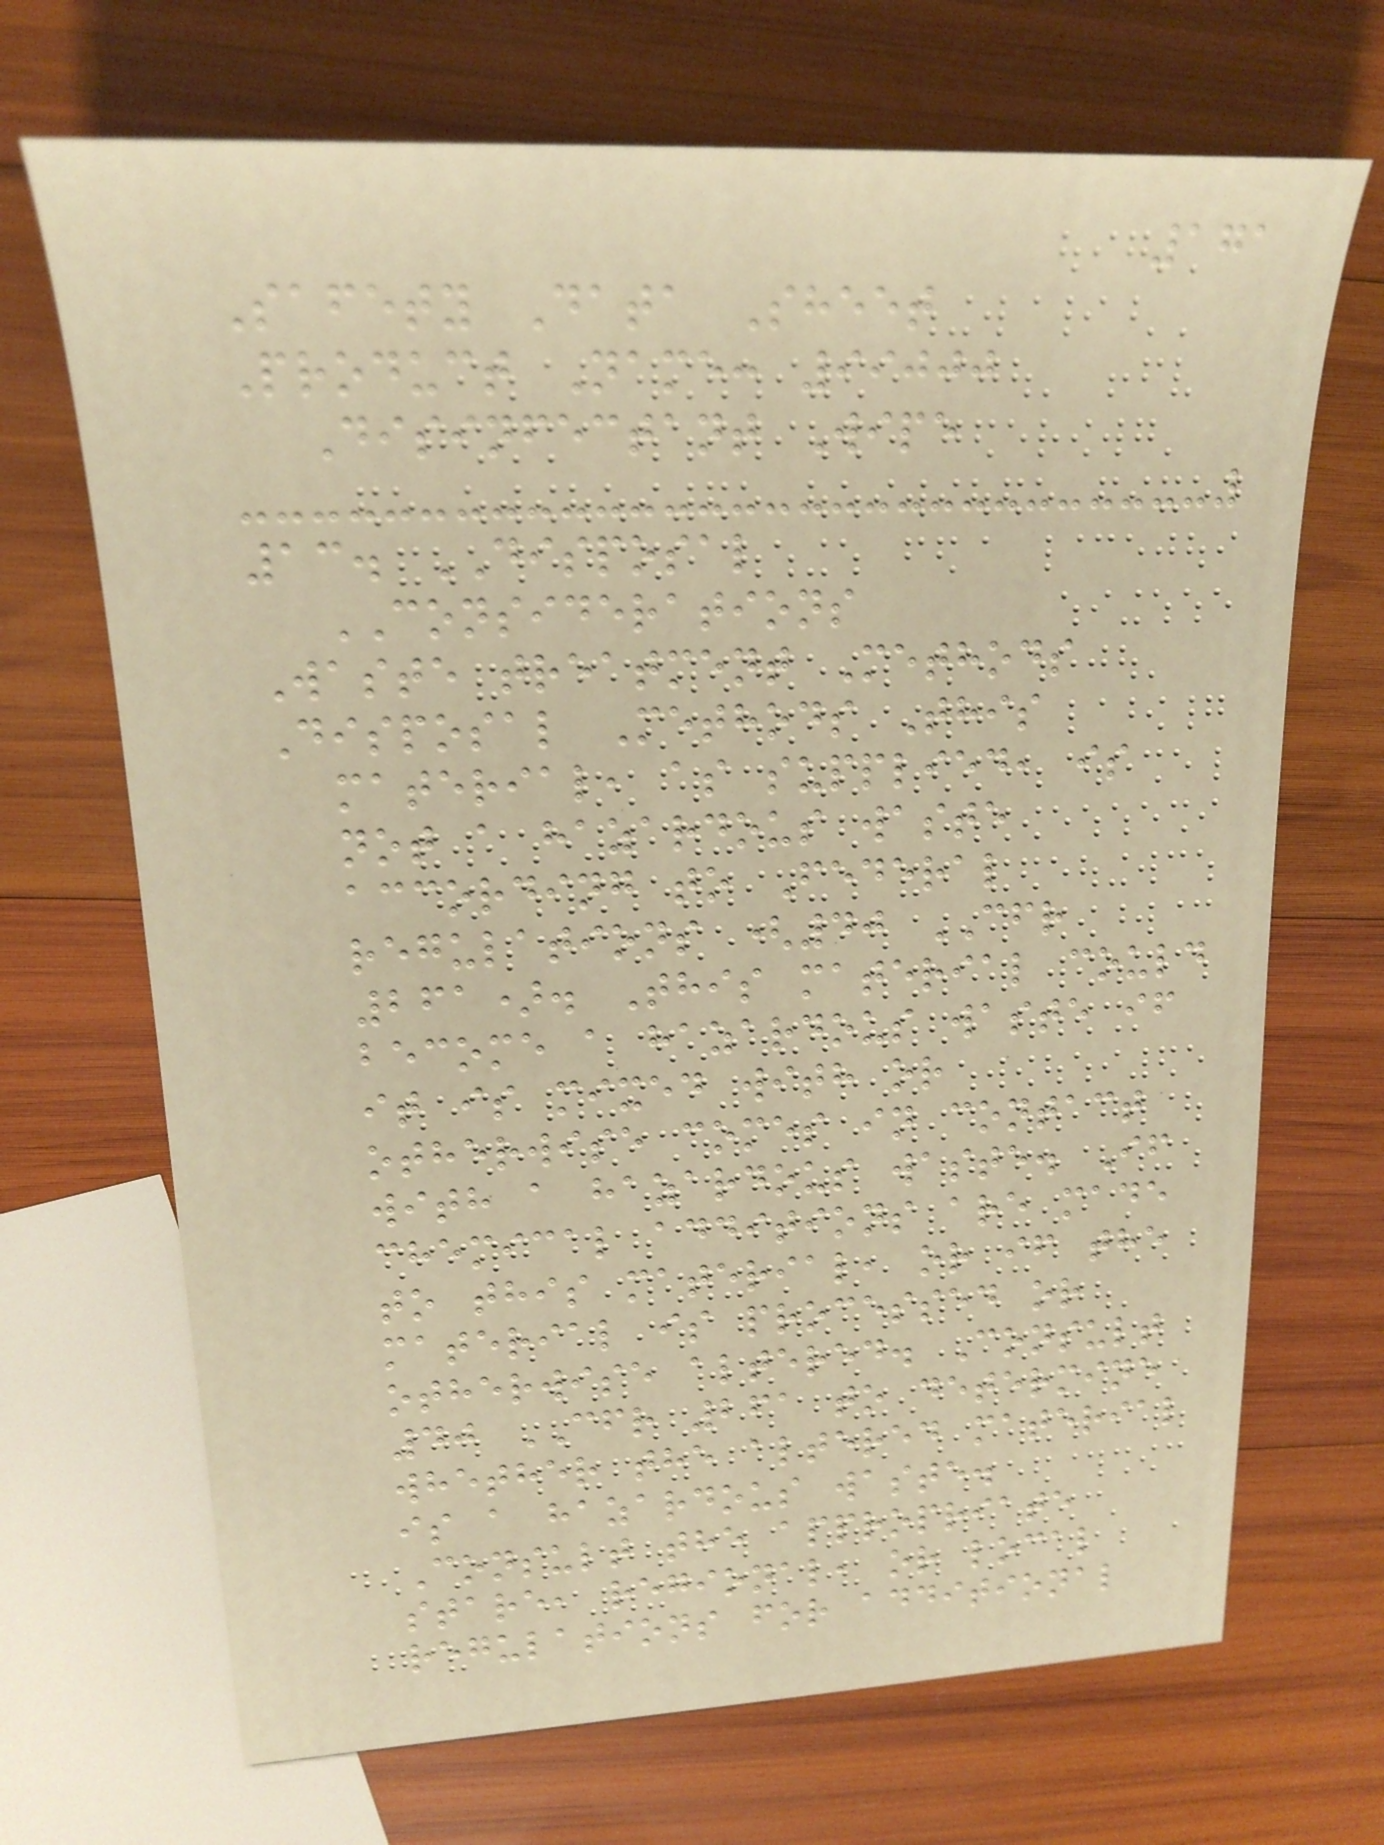171
Safety Data Sheet
Product Name: 99000
Disinfectant Wipe
13. DISPOSAL
CONSIDERATIONS
Waste treatment Methods
Disposal Methods This
material, as supplied, is
not a hazardous waste
according to Federal
regulations (40 CFR
261). This material could
become a hazardous waste if
it is mixed with or
otherwise comes in contact
with a hazardous waste. If
chemical additions are made
to this material, or if the
material is processed or
otherwise altered. Consult
40 CFR 261 to determine
whether the altered material
is a hazardous waste.
Consult the appropriate
stare, regional, or local
regulations for additional
